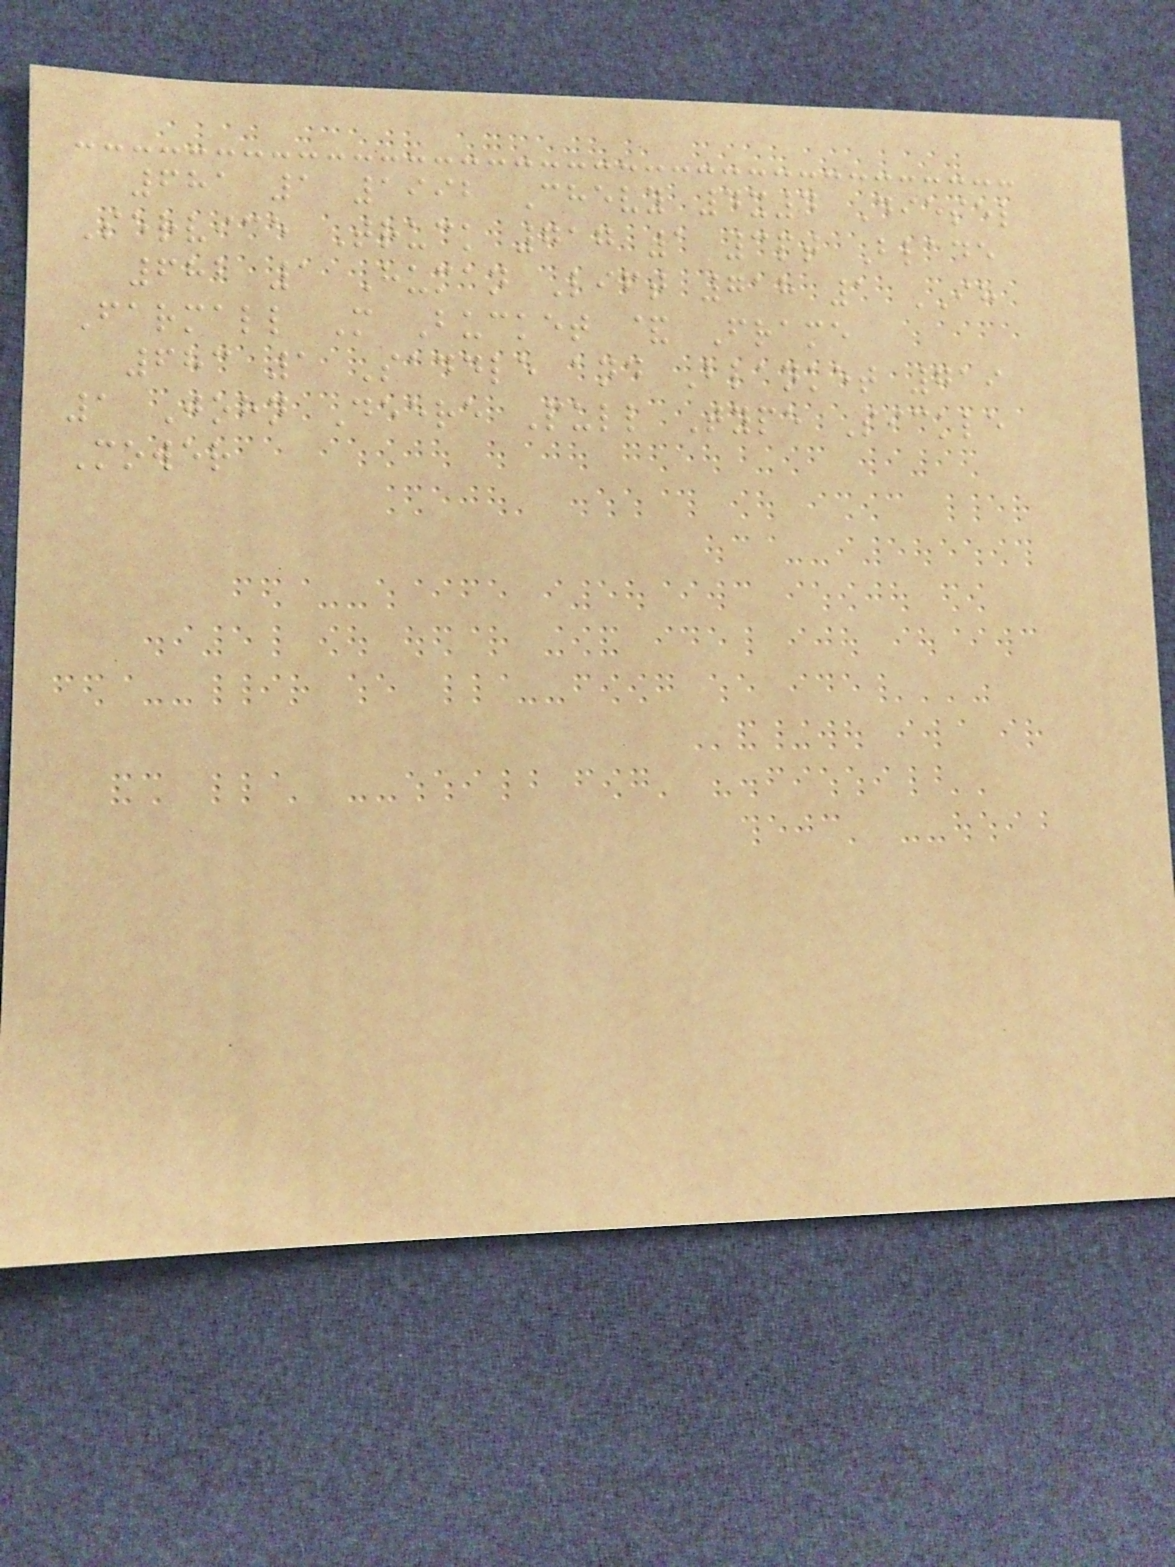681 1 1992 Chevy 4x4 Diesel
Service Truck 717 1 3pt Blade
682 1 Human Lift 718 1 IH
Farmall M Bucket & Frame
683 1 Saddle and Blanket 719
1 John Deere Pull Type Sickle
Mower
